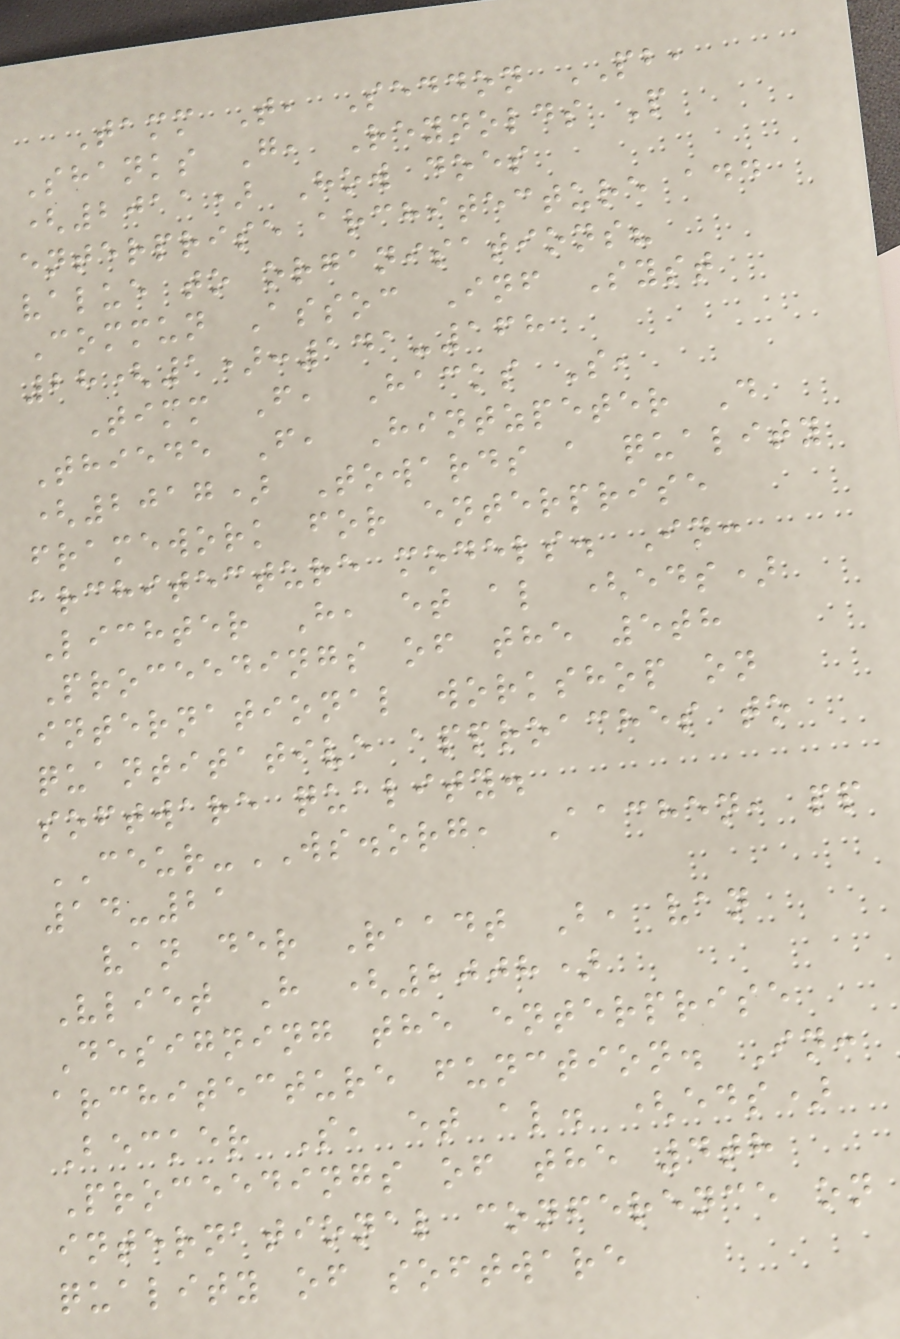Tamm T, Seddon PB,
Shanks G, Reynolds P
(2011) How does
enterprise architecture add
value to organisations?
Commun Assoc Inf Syst
28(1):141-168
Timm F, Hacks S,
Thiede F, Hintzpeter D
(2017) Towards a quality
framework for enterprise
architecture models. In:
Lichter H, et al (eds)
Proceedings of the 5th
international workshop on
quantitative approaches to
software quality.
CEUR-WS.org, Aachen, pp
14-21
van der Raadt B, van
Vliet H (2008)
Designing the enterprise
architecture function. In:
Becker S, et al. (eds)
Proceedings of the 4th
international conference on
quality of software
